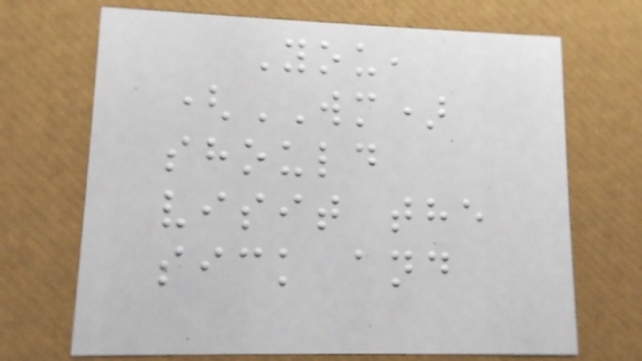You,
(WM)
should
visit the
sick and
